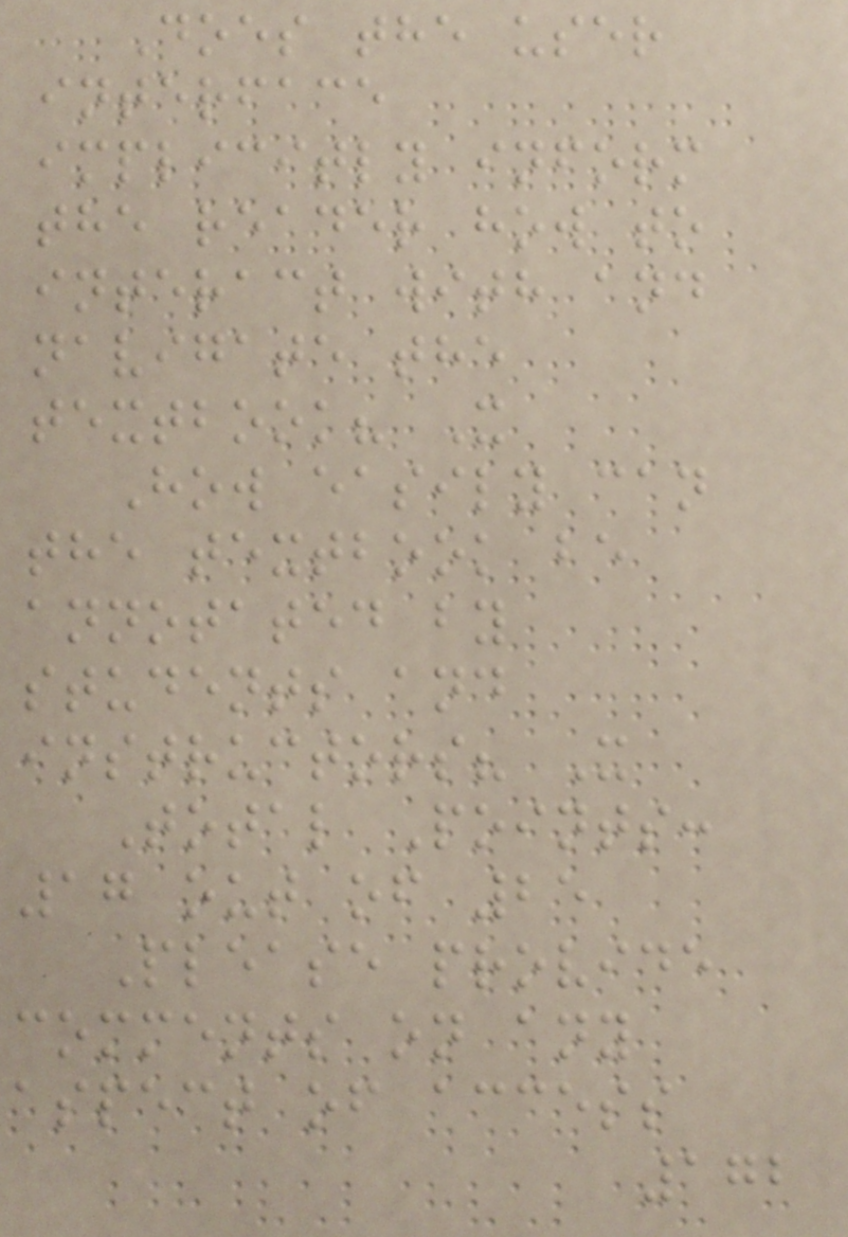Does the user
interface
implicitly inform
the reader how to
interact with and
navigate the
textbook? X
How easily can
the textbook be
annotated by
students and
instructors? X
Total Points:
17 out of 25
Please provide
comments on any
aspect of access
172
